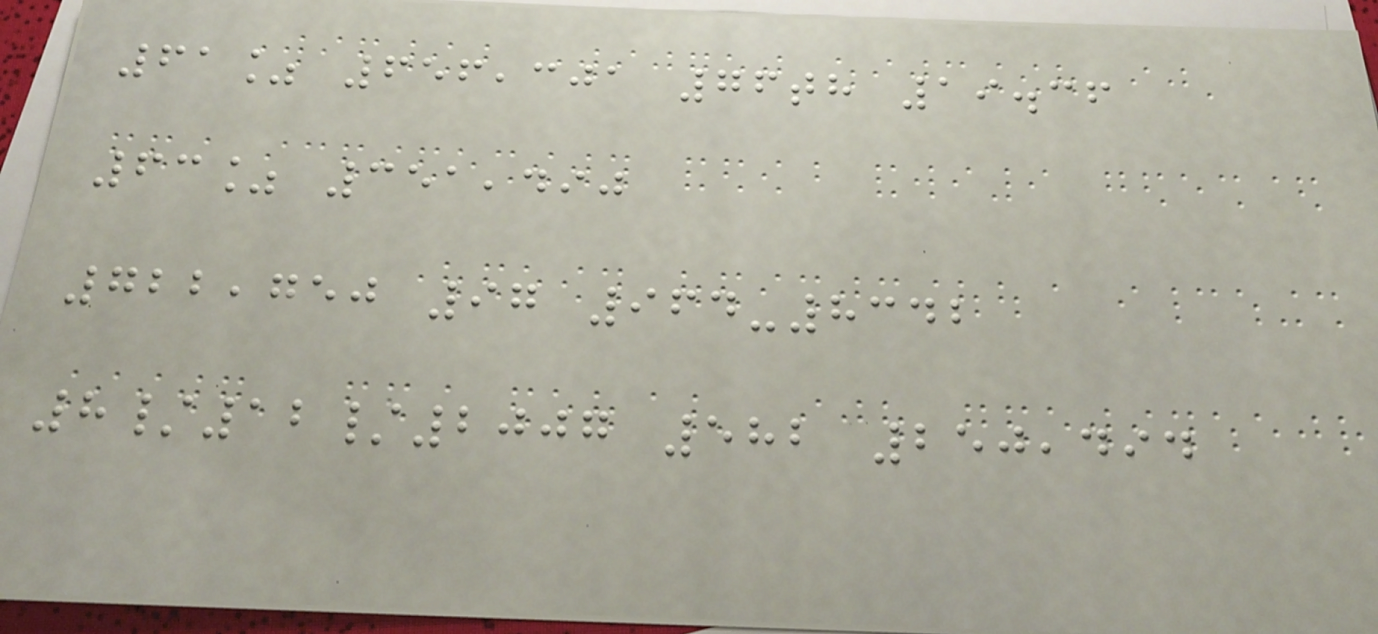61% 656,301 76th 19.36
63% 351,490
722,750 97 964-8342
8/12/2007 582 250,494
